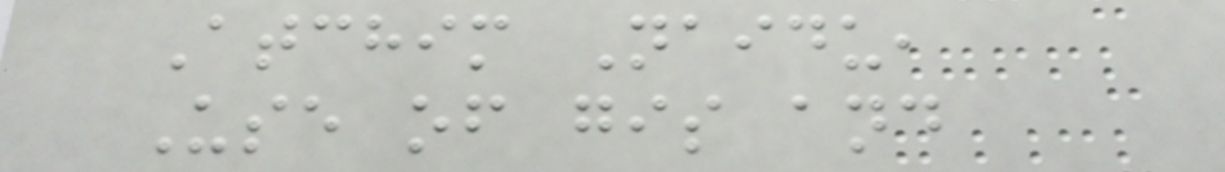Atchim Naidu,
Use of gis and
